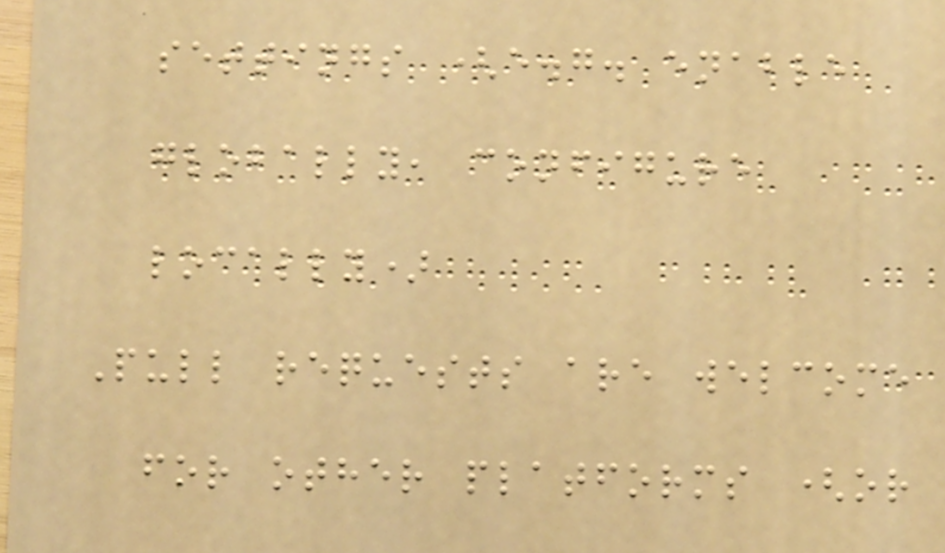settings (e.g. enable
globally, configure
locally)
Pull requests are welcome
for other platforms (or
